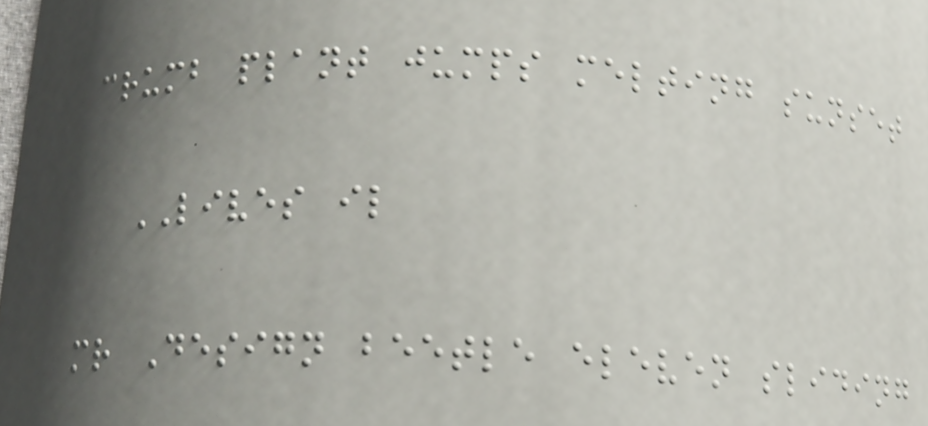crumb plant jumps melting sunset
LIVES il
mr Design beetle eleven sliding
